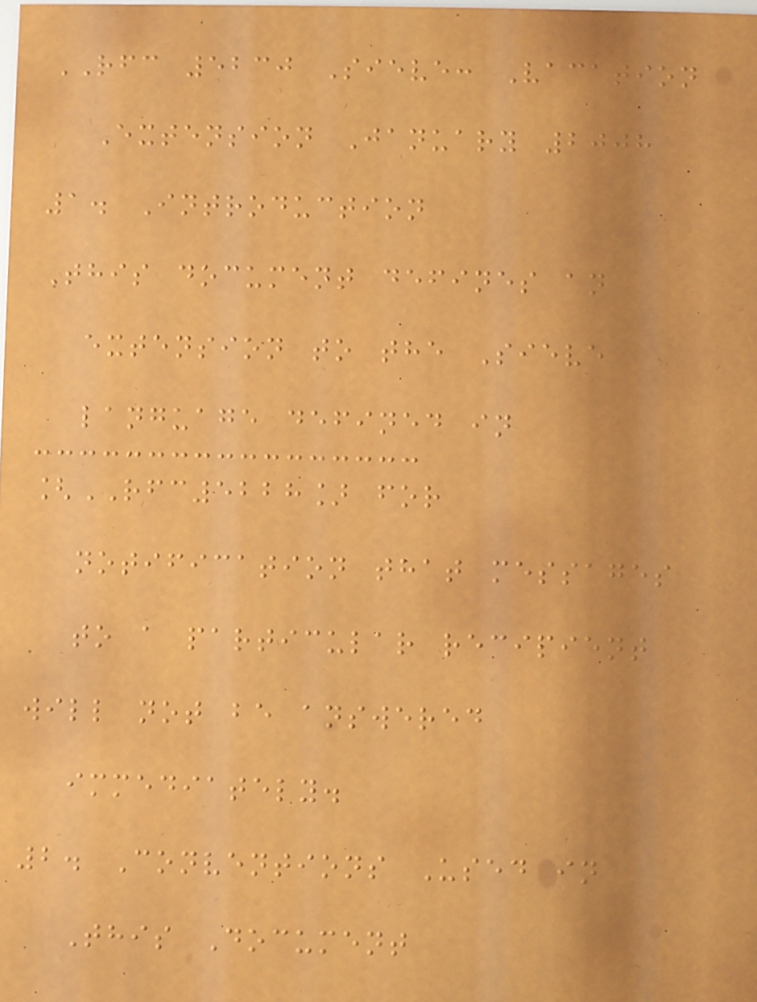RFC 5230 Sieve: Vacation
Extension January 2008
1. Introduction
This document defines an
extension to the Sieve
language defined in
[RFC5228] for
notification that messages
to a particular recipient
will not be answered
immediately.
2. Conventions Used in
This Document
